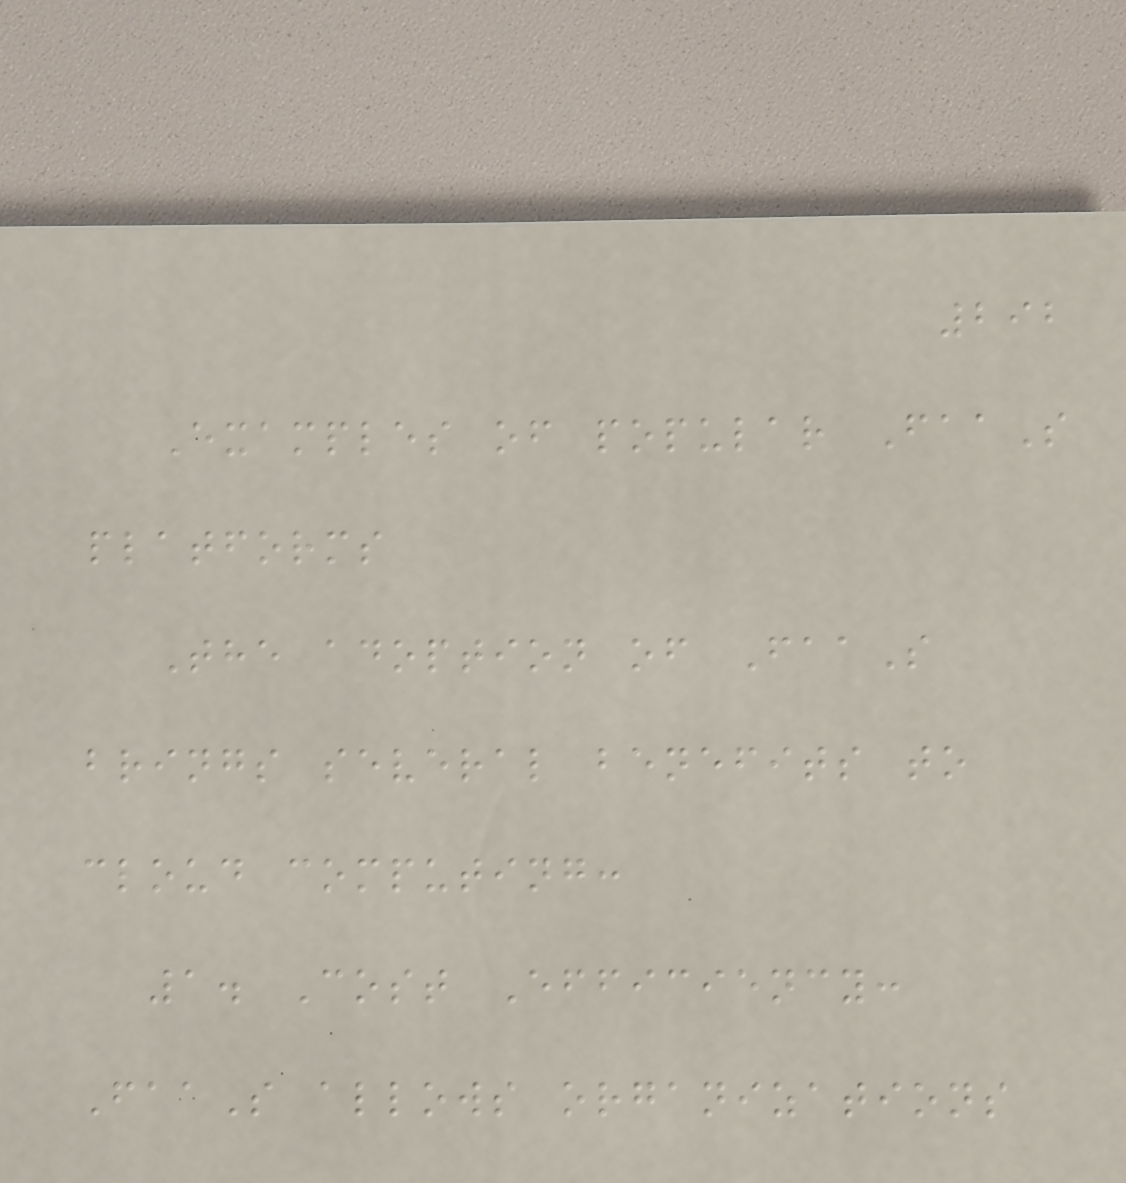292
Examples of popular FaaS
platforms
The adoption of FaaS
brings several benefits to
cloud computing:
1. Cost Efficiency:
FaaS allows organizations
